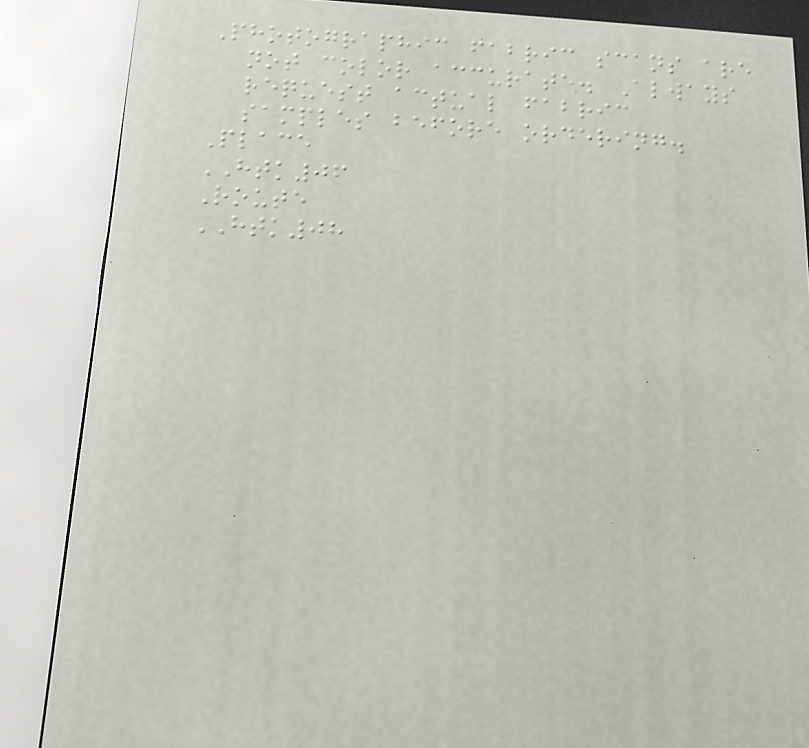Photographic fabric scans are
not color accurate. Always
request actual fabric
samples before ordering.
Place
HTK06
Route
HTK08
